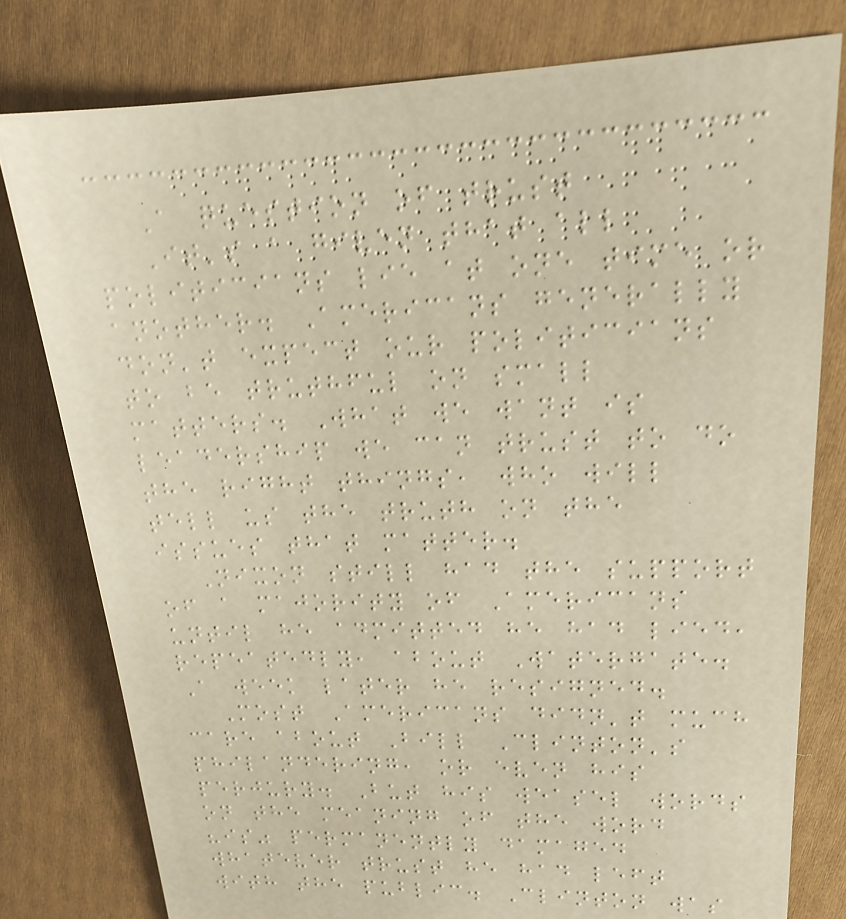A question of trust
It's a given that all
politicians lie at one time or
another. Americans generally
don't expect our politicians
to be truthful on small
matters. What we want is
leadership we can trust to do
the right things, who will
tell us the truth on the
issues that matter.
Nixon still had the support
of a majority of Americans
until he admitted he had lied,
repeatedly, about Watergate.
A week later he resigned.
Most Americans didn't much
care about Bill Clinton's
philandering, or even his
perjury. But his weasel words
on the meaning of the word
"is" permanently damaged
whatever trust he had left
with the public. Clinton was
